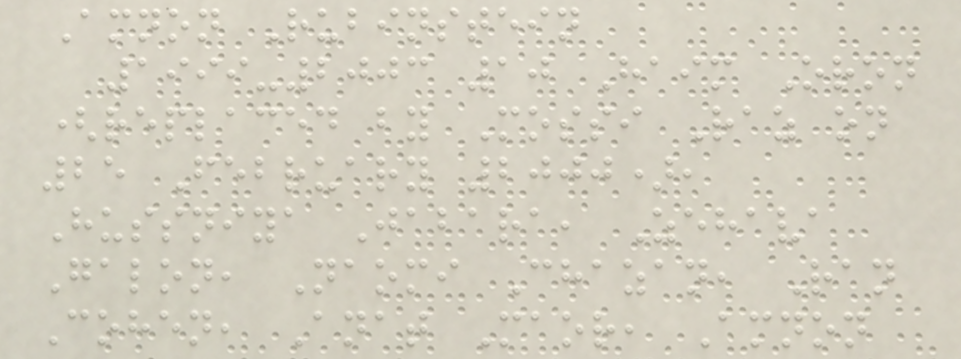Amnon Rubinstein
1999-2003 10 Haim Oron
(replaced by Mossi Raz on
25 February 2000),
Hussniya Jabara, Zehava
Galon, Naomi Chazan, Ran
Cohen, Anat Maor, Amnon
